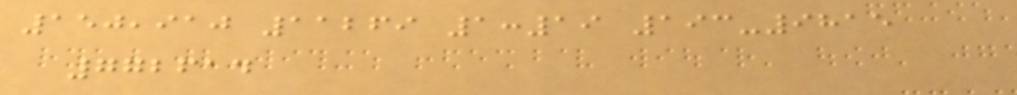150,910 11269 1:19 193-9815
772614
